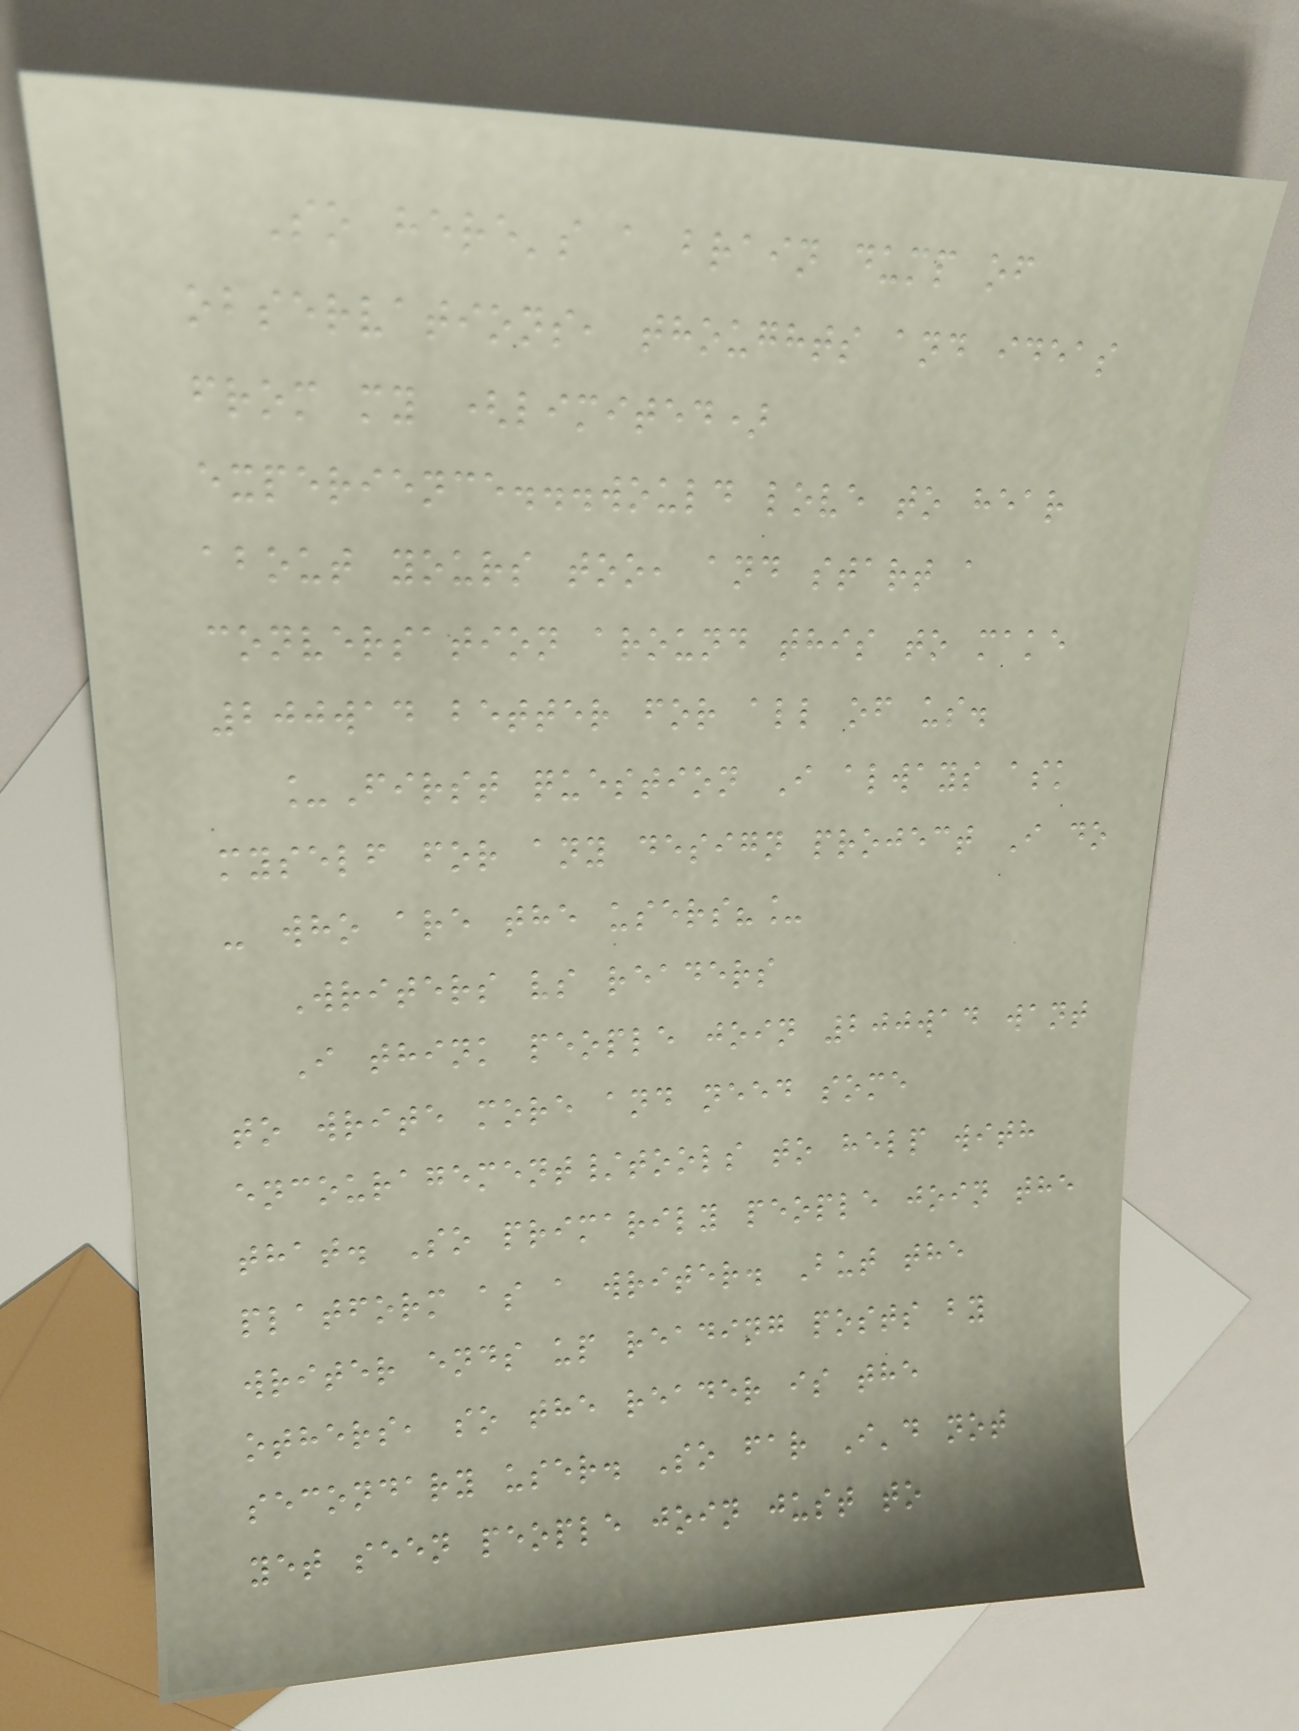So here's a brain dump of
observations, thoughts and ideas
from my (limited)
experience...would love to hear
about yours too, and start a
conversation around this to make
200wad better for all of us.
_First question I always ask
myself for any design project I do
- who are the users?_
Writers vs readers
I think people join 200wad want
to write more and need some
encouragement/tools to help with
that. So primarily people join the
platform as a writer. But the
writer ends up reading posts by
others, so the reader is the
secondary user. So far I'd not
yet seen people join just to
